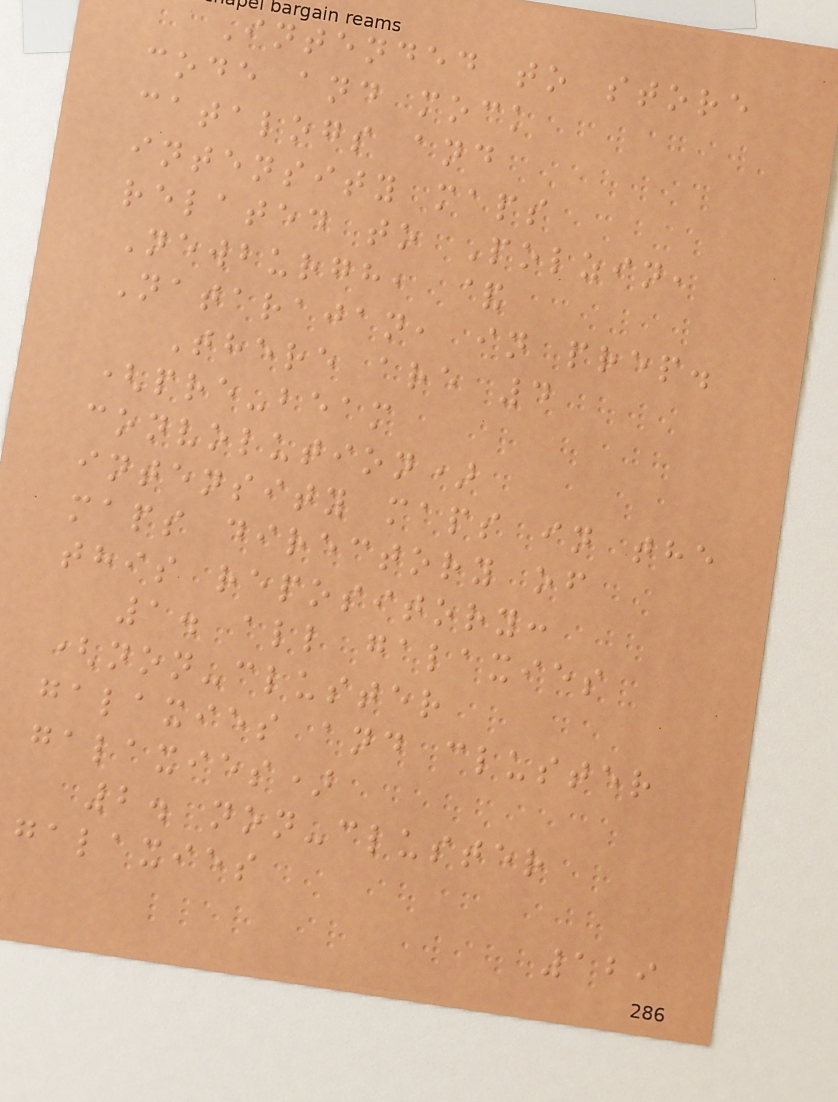Intended to store
code and mock
catalogs and
intensity maps
related to Polzin,
Newburgh, &
Natarajan, in prep.
There are 4
(pre-beam
convolution)
intensity maps in the
maps directory of
this repository:
1. all galaxies
(non-cluster
galaxies and cluster
galaxies)
2. non-cluster
galaxies
129
